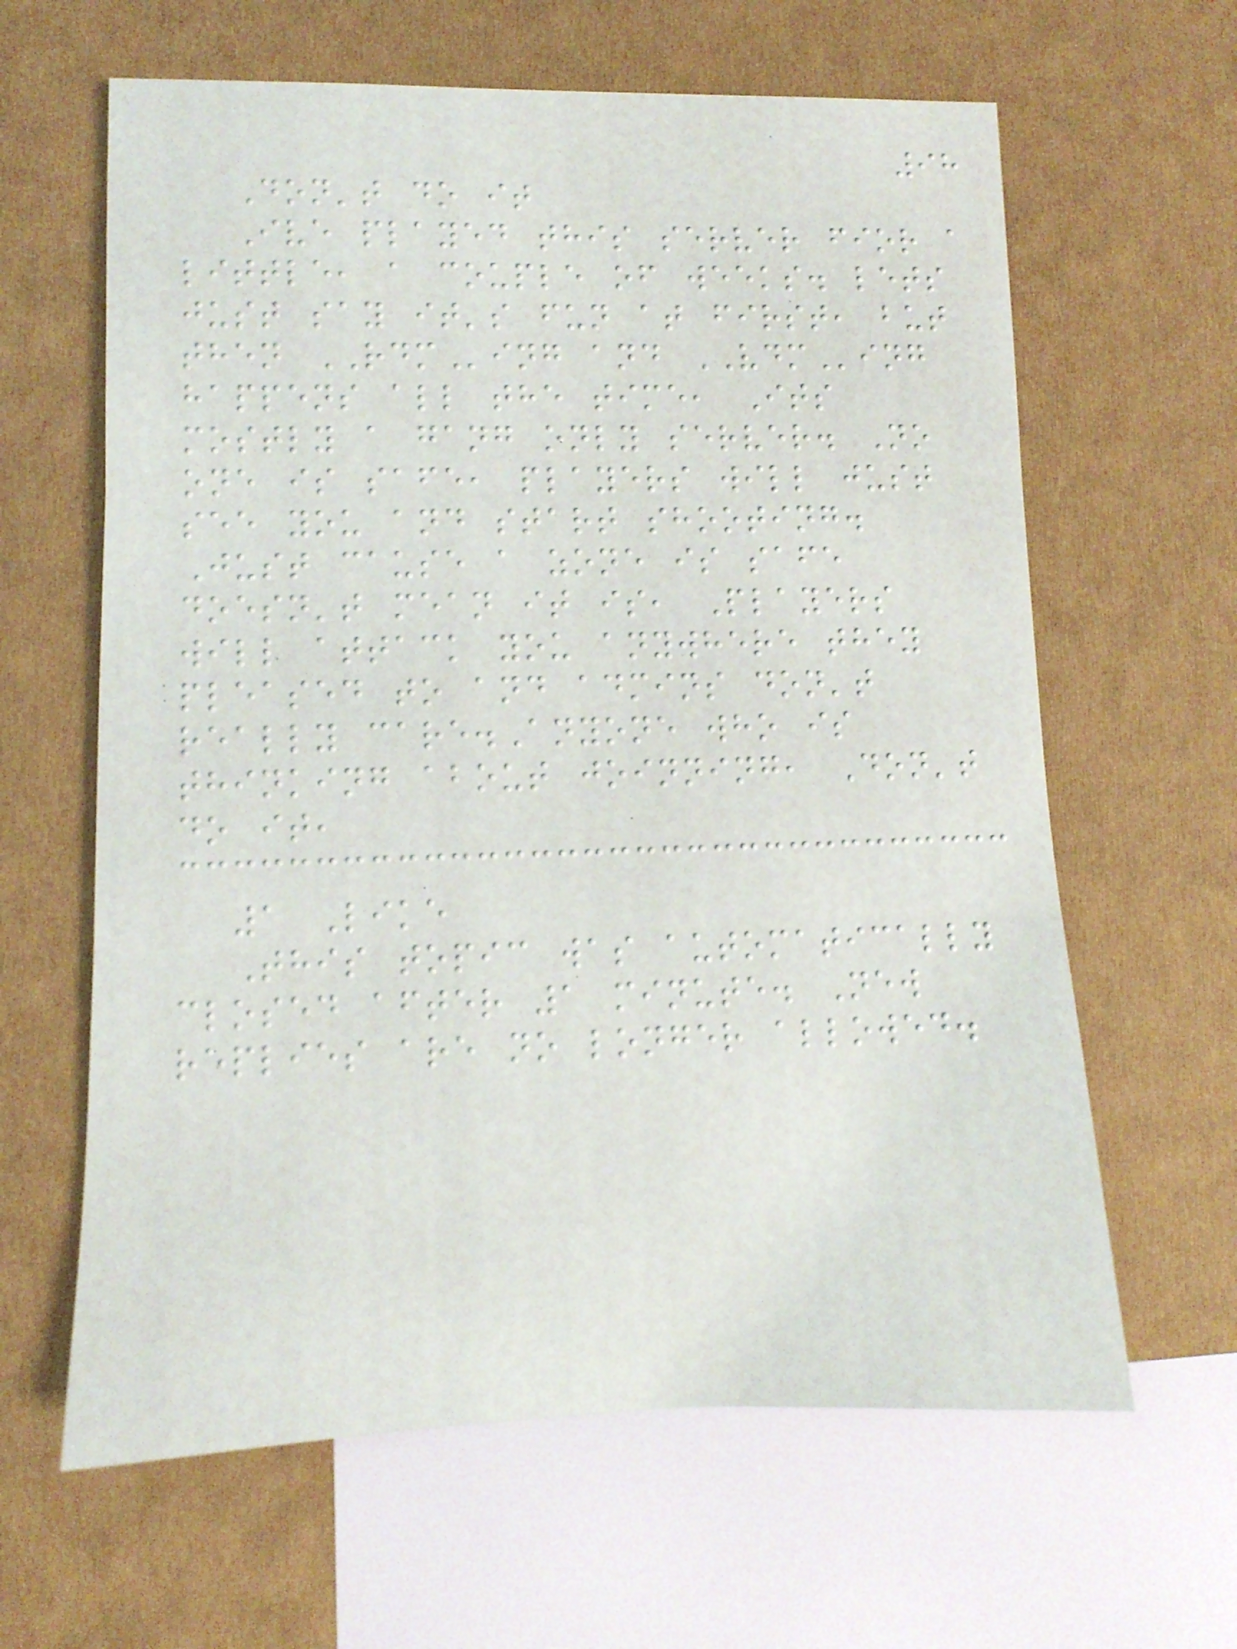98
Don't do it
Ive played this server fior a
little, a couple of weeks. lets
just say it's fun at first, but
then RDMing and VDMing
happens all the time, Its
mostly a gang only server. No
one is safe, players will just
see you and start shooting.
Just cause a zone is safe
doesn't mean it is, Players
will attack you anywhere they
pleased to and admins don't
really care.Anyone who is
thinking about joinning, Don't
do it,
1 Like
This topic was automatically
closed after 1 minute. New
replies are no longer allowed.
